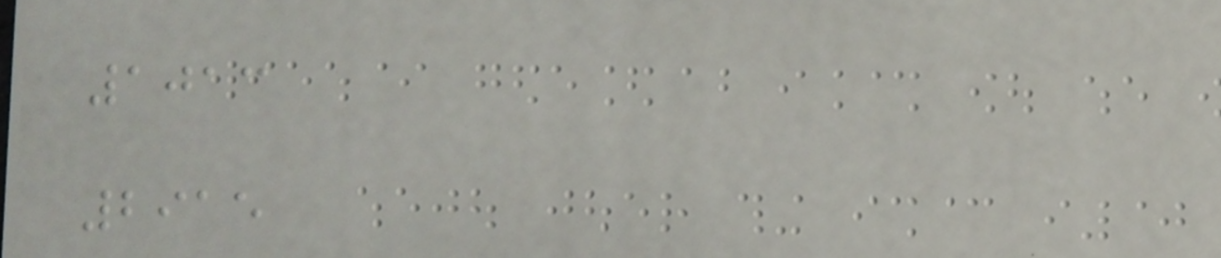1013
2915
